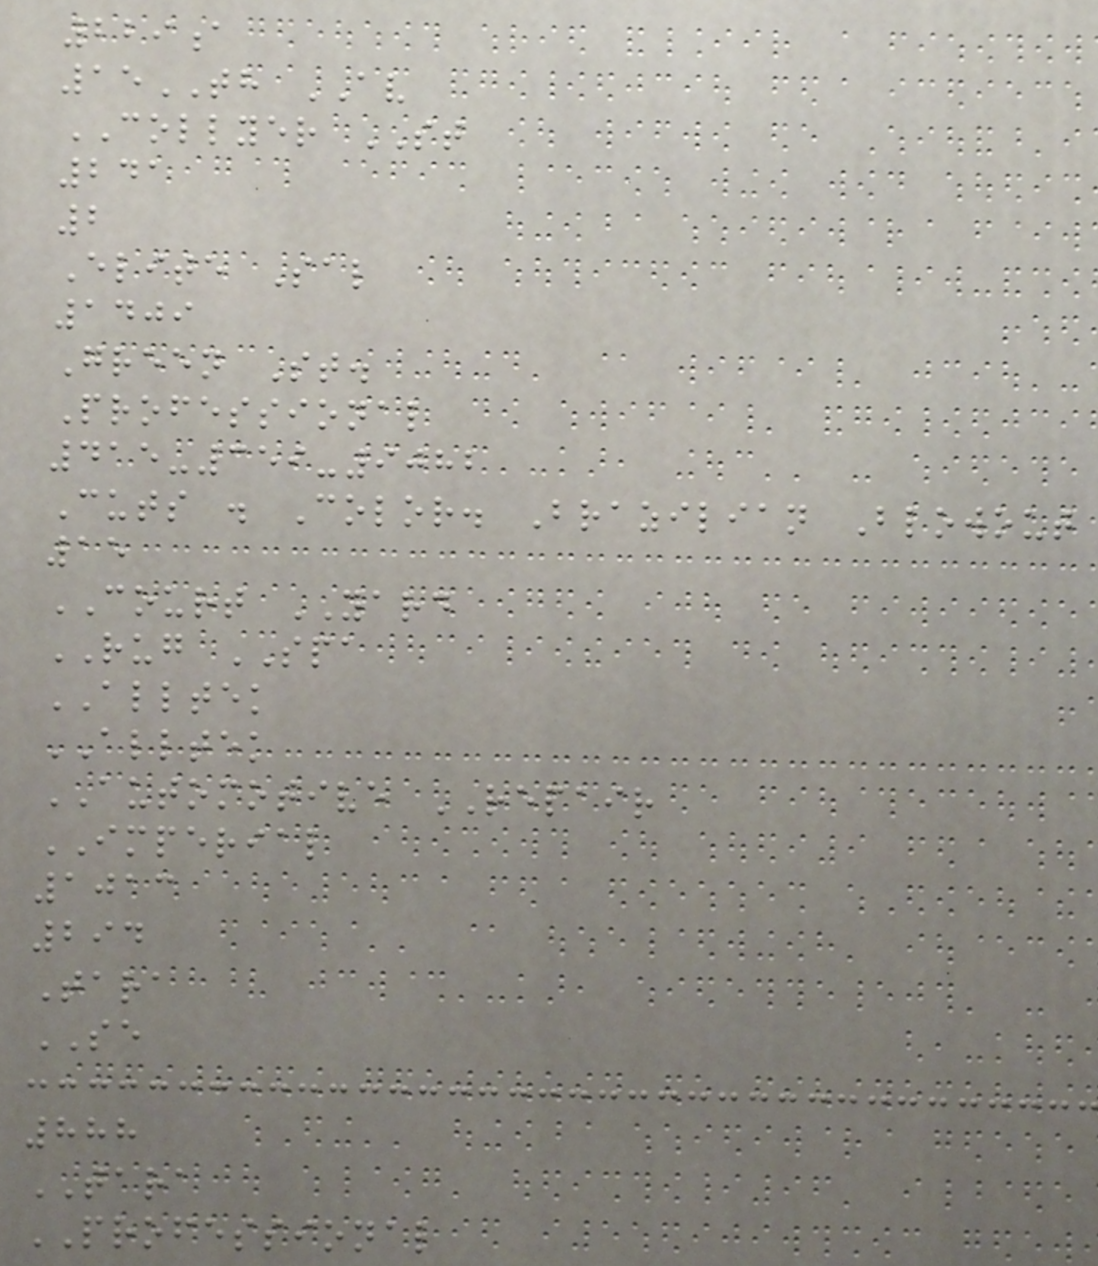229a
15TH AV
COLLYER ST
241
2
Elite Sal
1409
Green St.
Professional
415-359-9082
Cuts . Color. Brazilian Blowout
15
COURT YARD
RUG SPA
ALLTEK
ALLTEK
AUTOMOTIVE REPAIR
IMPERIAL
1013
294
Tara
SE
888
TARA
PROFESSIONAL
